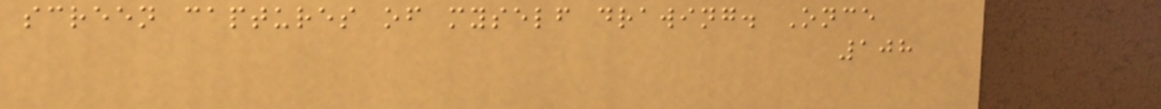screen captures of myself drawing. Once
108
